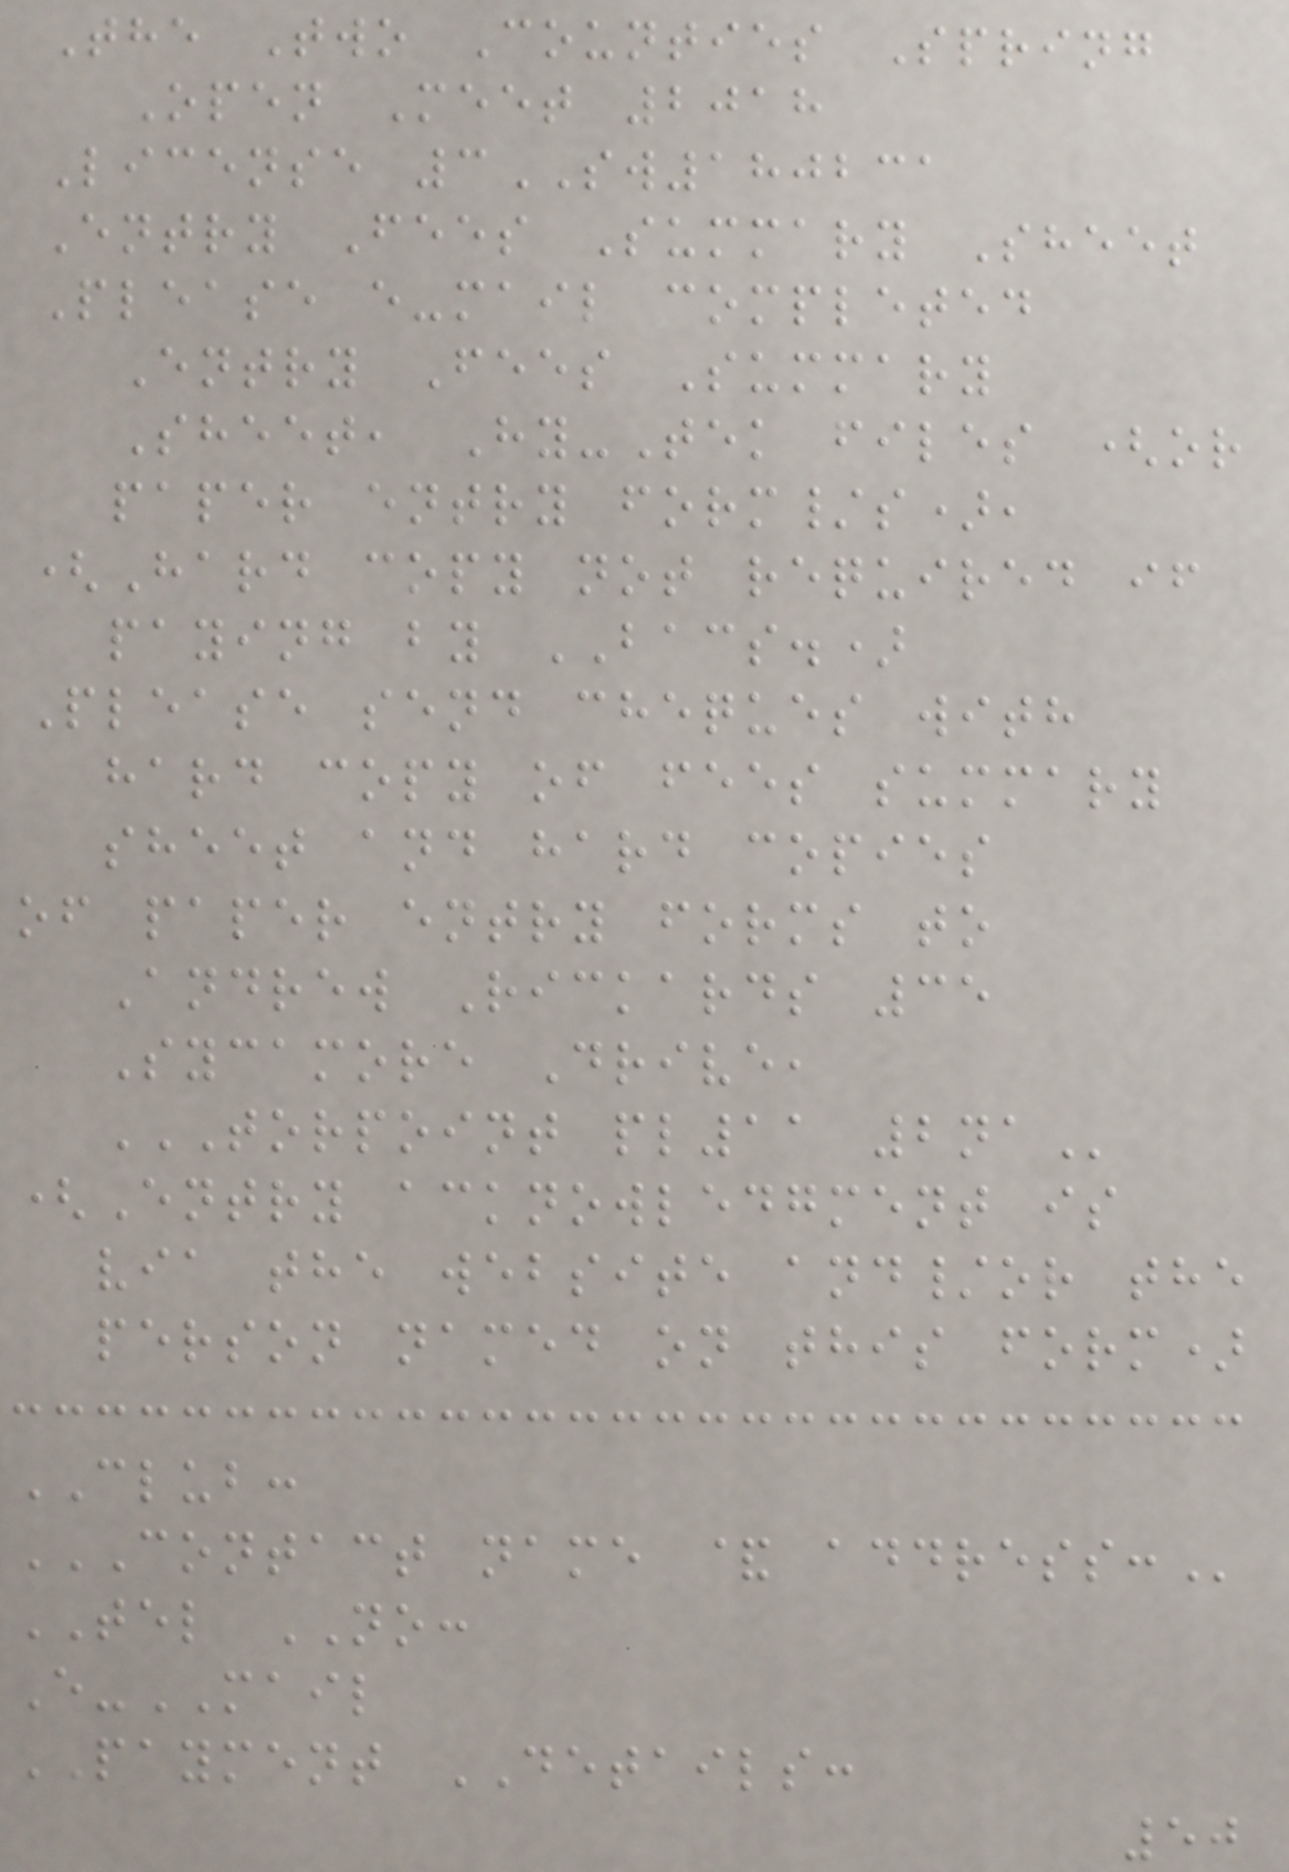The Two Counties Spring
Open Meet 2018
License 3SW180231
Entry Fees Summary Sheet
Please e-mail completed
Entry Fees Summary
Sheet, Hy-Tek files (or
paper entry form/s),
(Hard copy not required if
paying by BACS.)
Please send cheques with
hard copy of fees summary
sheet and hard copies
of paper entry forms to
Andrew Rickards 35
Sycamore Drive,
TORPOINT PL11 2NA
(Entry acknowledgment is
via the website and/or the
person named on this form)
CLUB:
CONTACT NAME & ADDRESS:
TEL NO:
E-MAIL
PAYMENT DETAILS:
50
